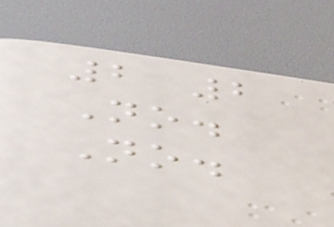2 2
No.
No.
